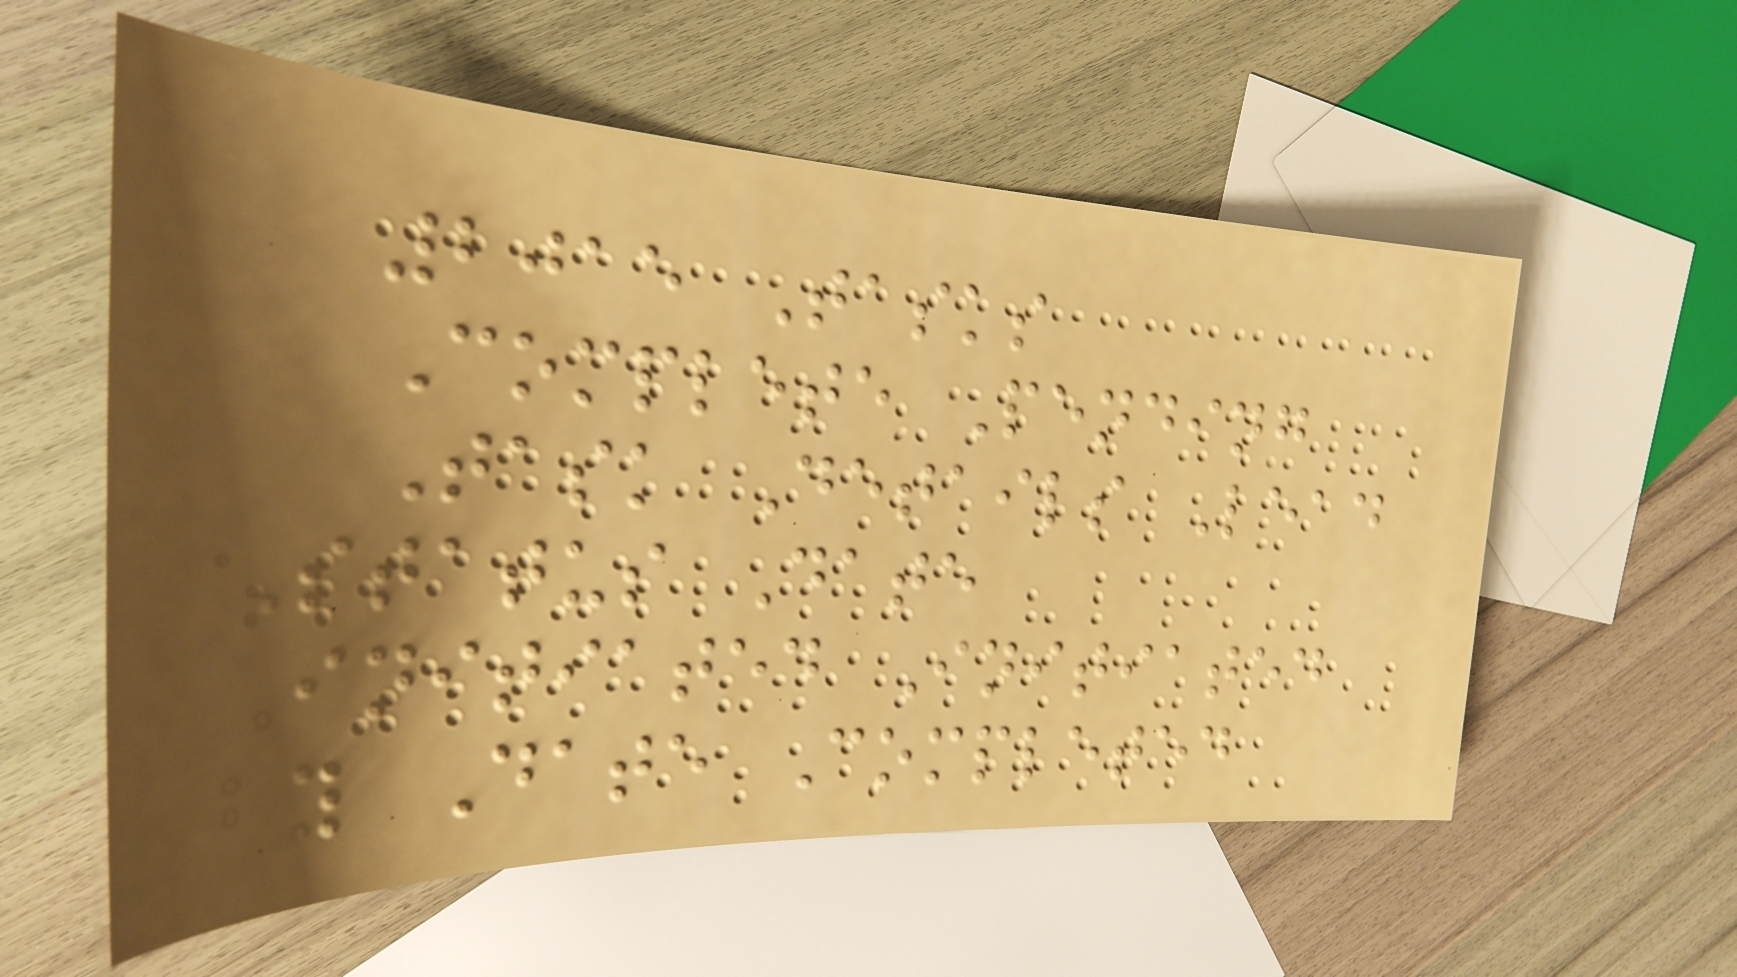2015 Tasks
Complete Pending
Task Details Lead
Status Date
Initiated Initiated
by Date Completed
